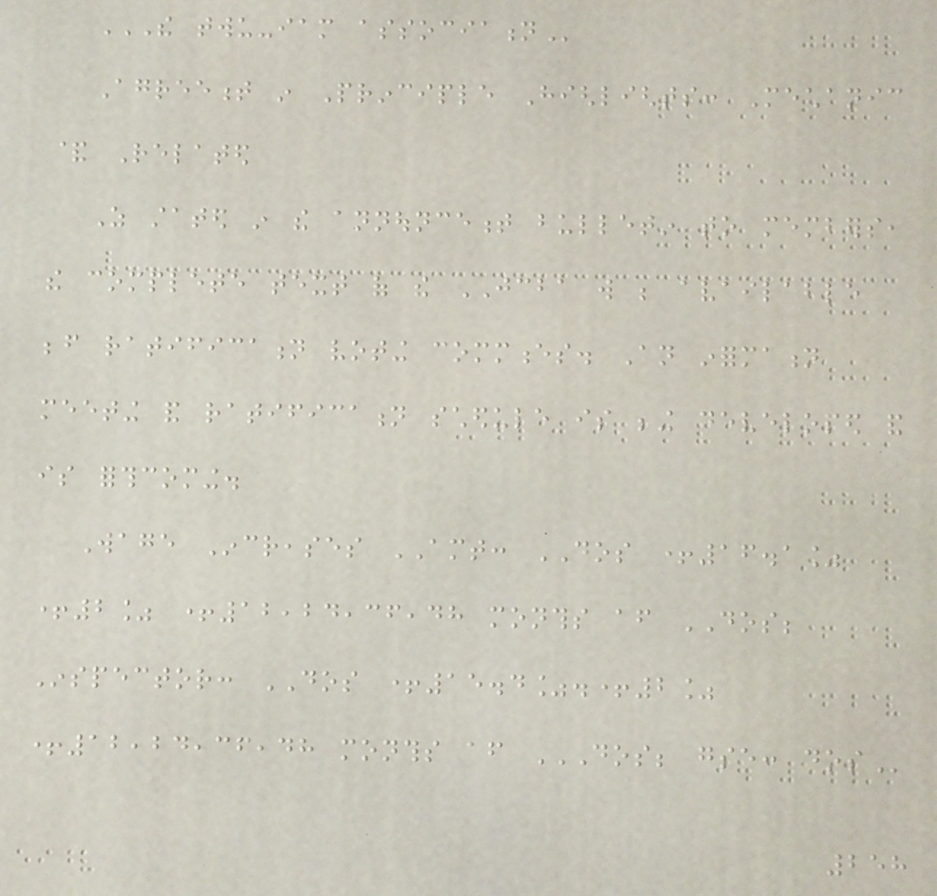THE TWU-IAM ASSOCIATION
Agreement in Principle Highlights: Mechanic
& Related
As stated in the announcement bulletin to members,
the complete text of the JCBA will be available
before ratification voting commences. An information
meeting and ratification schedule is being developed and
is forthcoming.
Wage Increases AMT: DOS +16.1%
+2% +12,24,36,48 months after DOS;
Inspector: DOS +15.4%.+2%
+12,24,36,48 months after DOS; GSE: DOS
258
